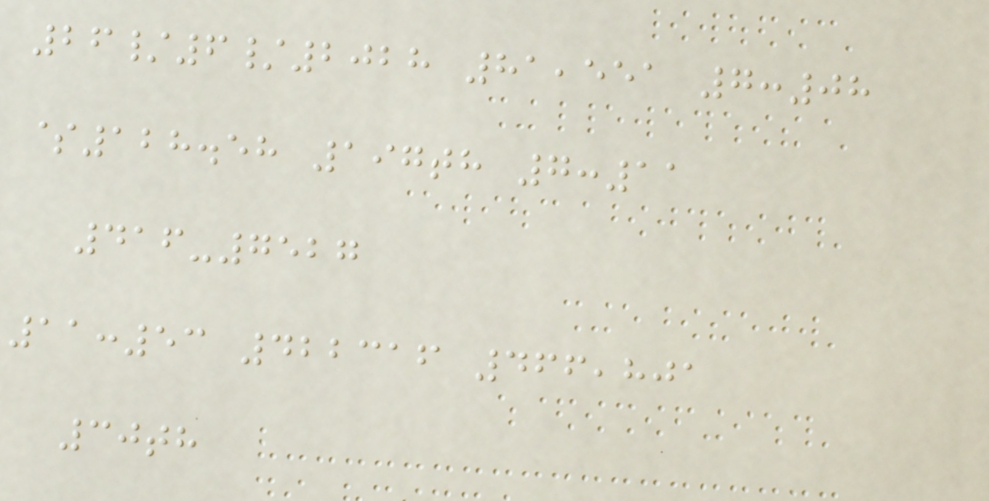26/6/2028 81,551 7:08
$128.58 197th 7:11
416-7527
11:53 422316 466,801
30th
